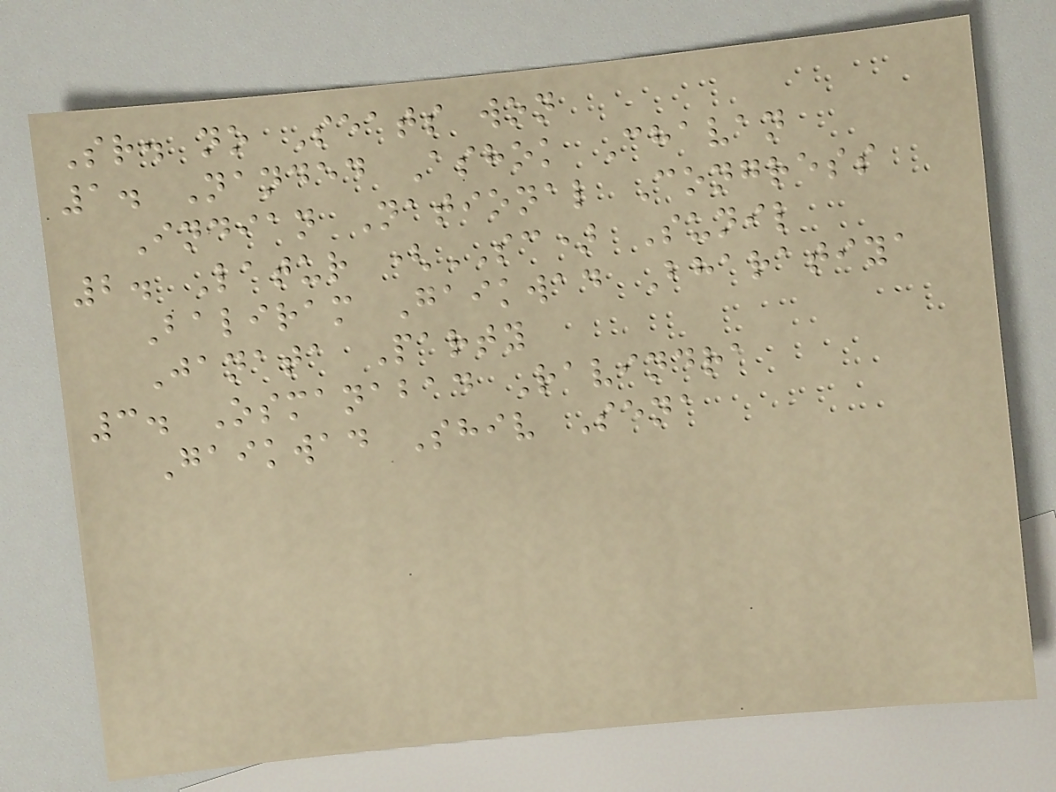Sr. no Seats won
1. Nanded Ashok Chavan
Indian National Congress
2. Latur (SC) Sunil
Baliram Gaikwad Bharatiya
Janata Party
3. Osmanabad Ravindra
Gaikwad Shiv Sena
